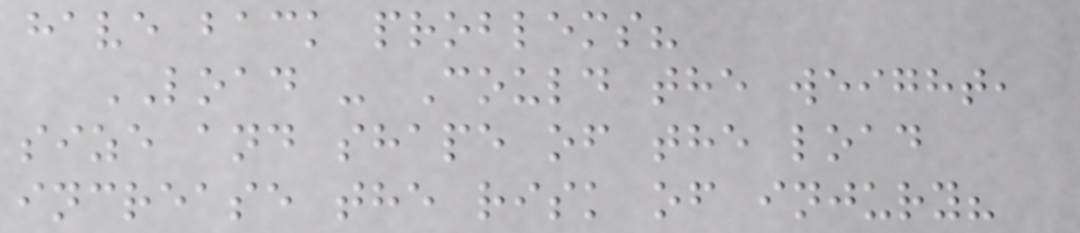have back problems?
LOAD - Could the weight,
size and shape of the load
increase the risk of injury?
